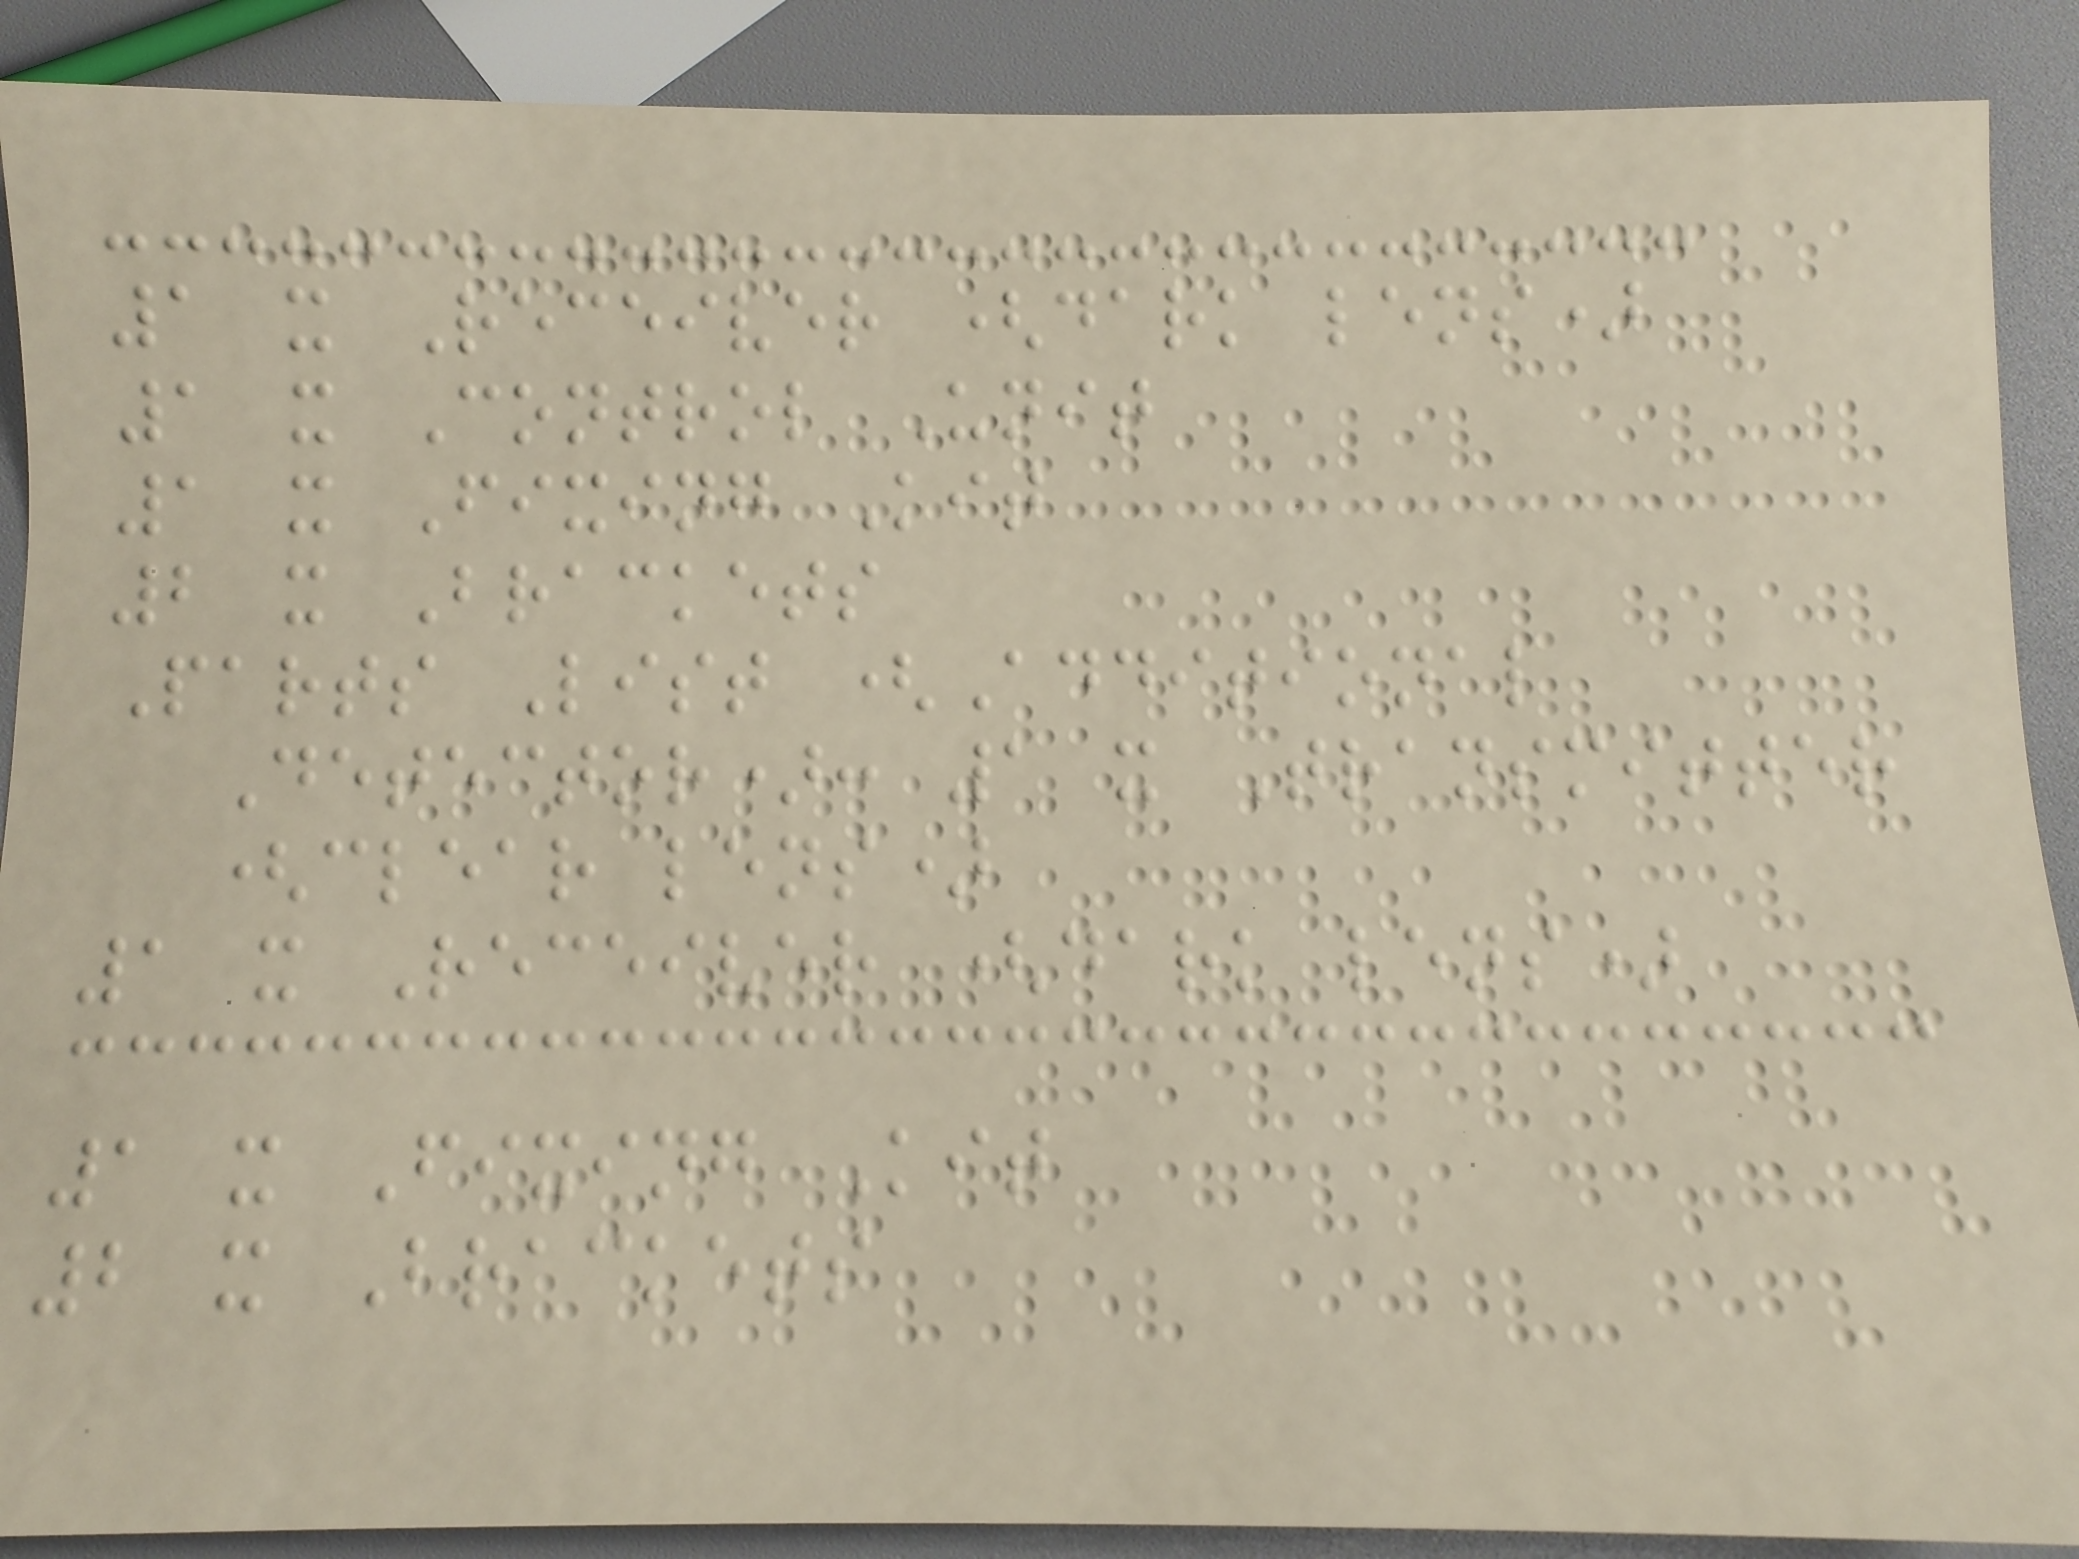1 x Receiver (dark lens)
1 x Control Unit
1 x Fixing Kit
2 x Brackets
Parts List (Additional
Detector): 1 x Transmitter
(clear lens)
1 x Receiver (dark lens)
1 x Fixing Kit
2 x Brackets
